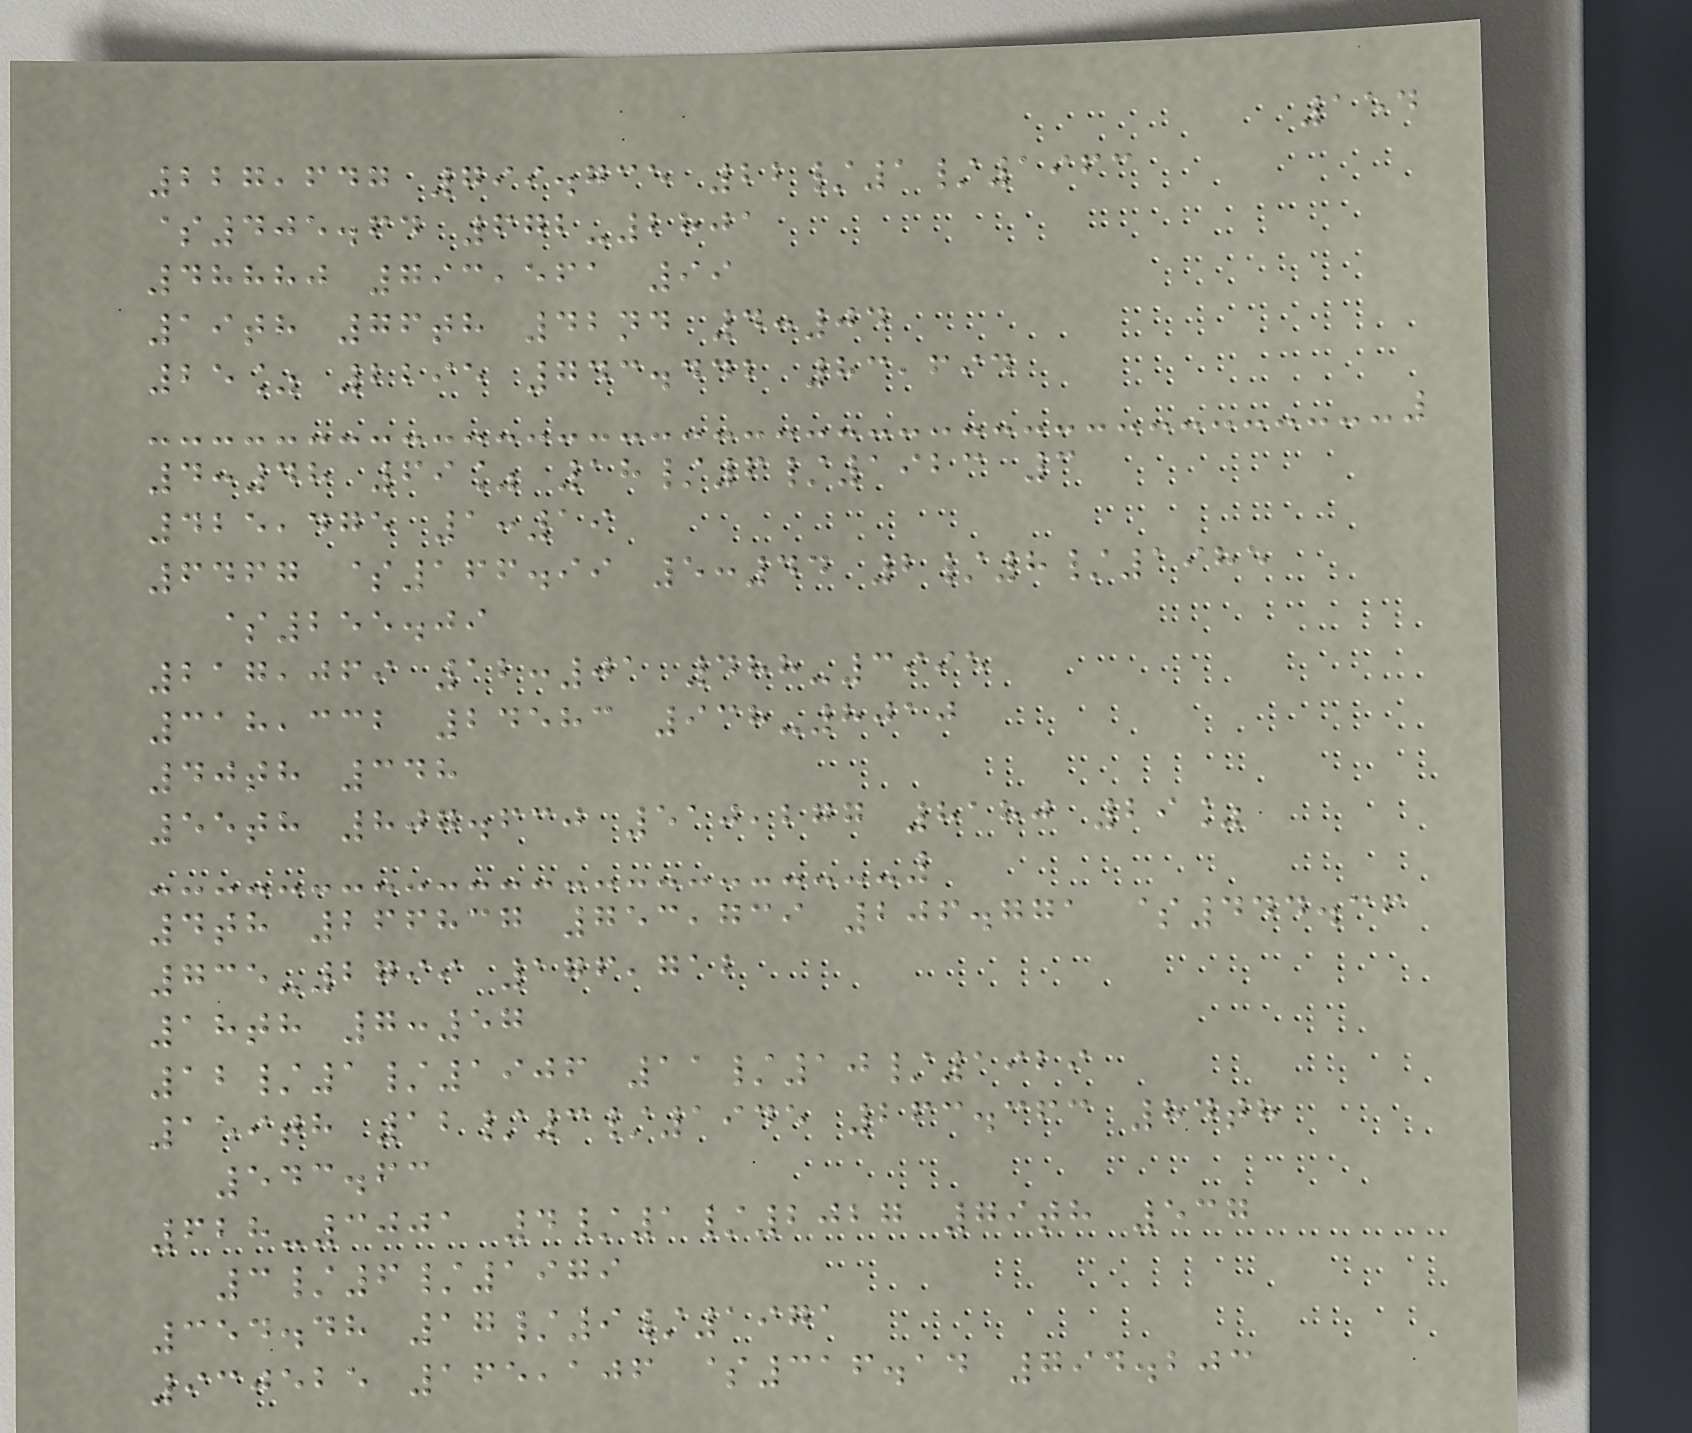154
227,647 799.735 22/1/1963
$405.64 672-2801
48880 793,561 99
19th 76th 42nd 4:04
25% 2295 743.442 83,694
4:48 69% 18/6/1923 3
425,475 1:19
6467 $166.99 5:44 2/8/1985
$255.09
217,069 12:01 488-3995
318,332 24583 938-8010
40th 348
55th 807.630 510,277 8180 29%
4th 266837 753,739 206.771 $444.36
735-2799 176,712
18th 7:57
12/1/1906 11/10/1929
159th 12/3/1945 263.363 84th
543.63
628-3001 4/1/2027 79th 537
3/6/1979
354.48 17/9/1971
930525 165,106 $316.14 794.203
